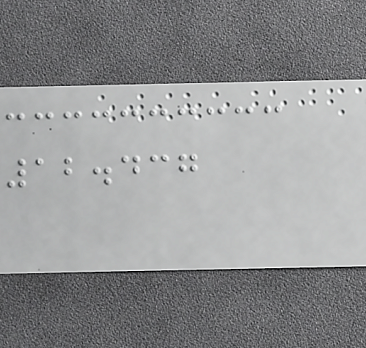12.437
